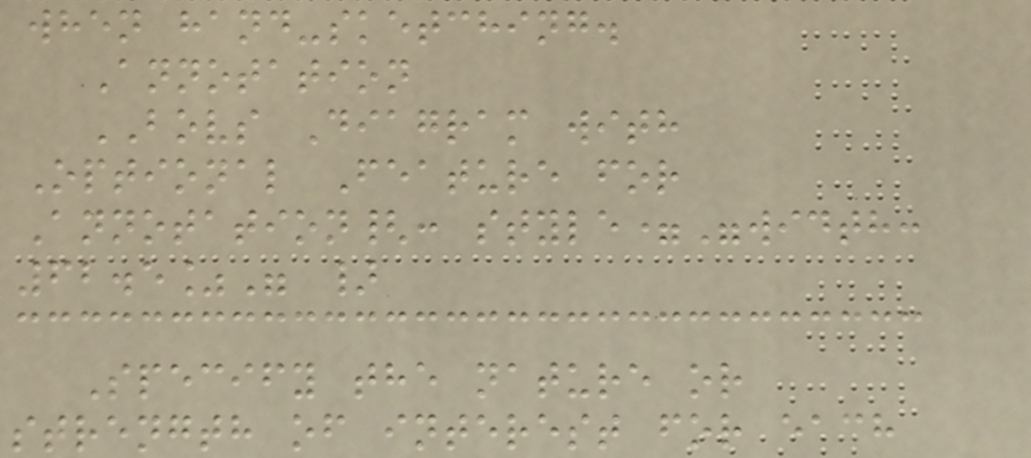when hand-sketching.
Annotation
BOVS Diagram with
Optional Feature for
Annotation{: style="width:
62.5%" }
Specify the nature or
strength of interest for each
